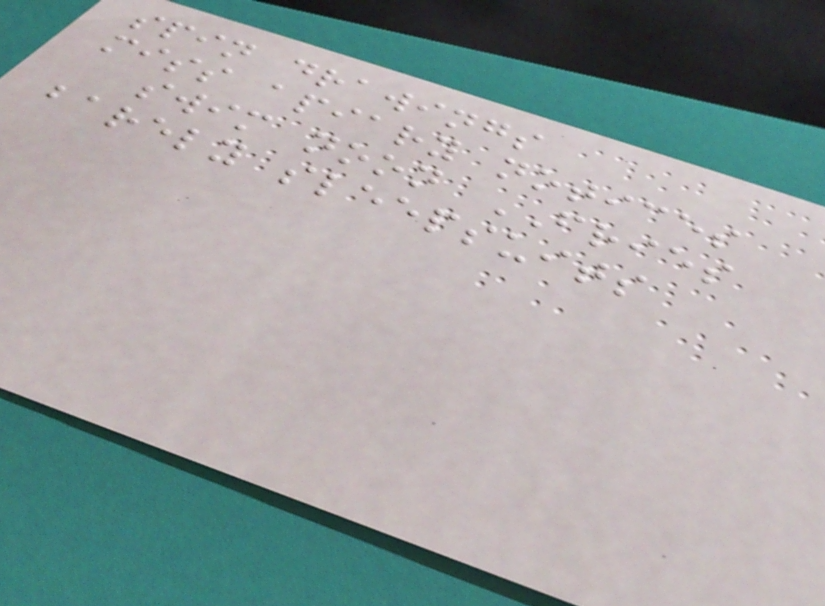spin drawings
miss apiary notices
swim noon FRIES
barely sleepsuits
